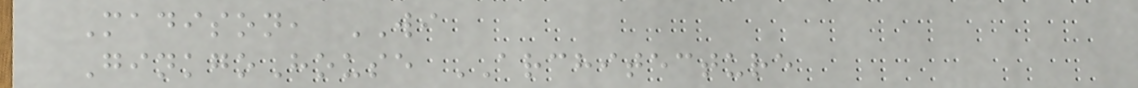Madison, WI
GinkgoHouse ARCHITECTURE
